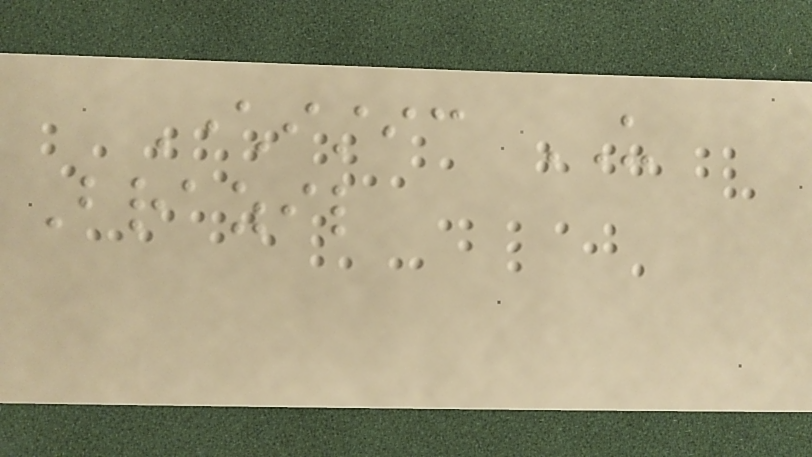Characteristic US
Brazil
